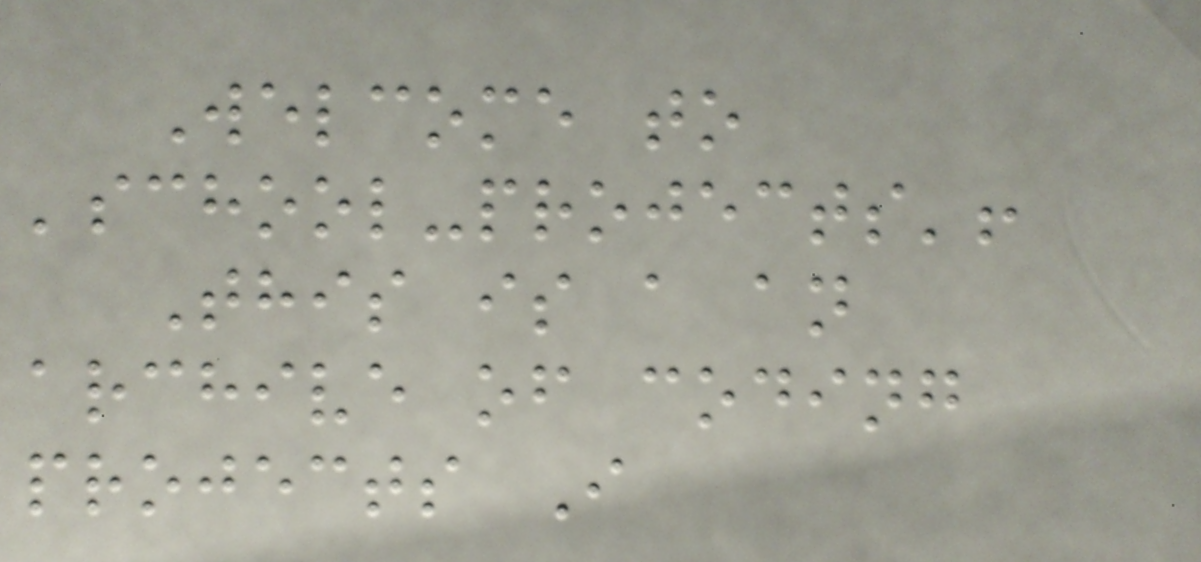Welcome to
'school-projects'!
This is a an
archive of coding
projects I
